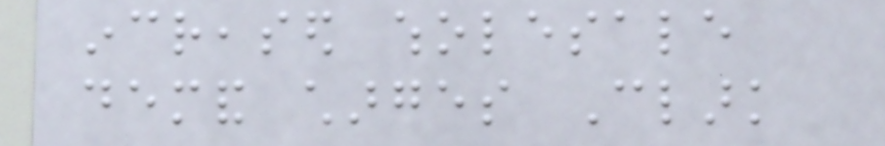increased wholesale
demand charges Clark
